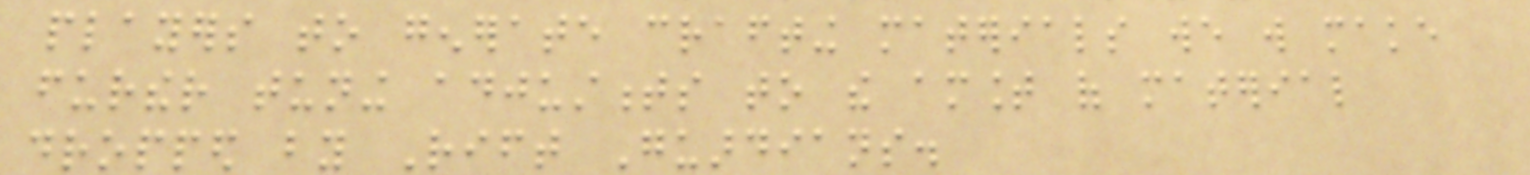players to generate crafting materials we will make
further tuning adjustments to the amount of material
dropped by Rift Guardians.
